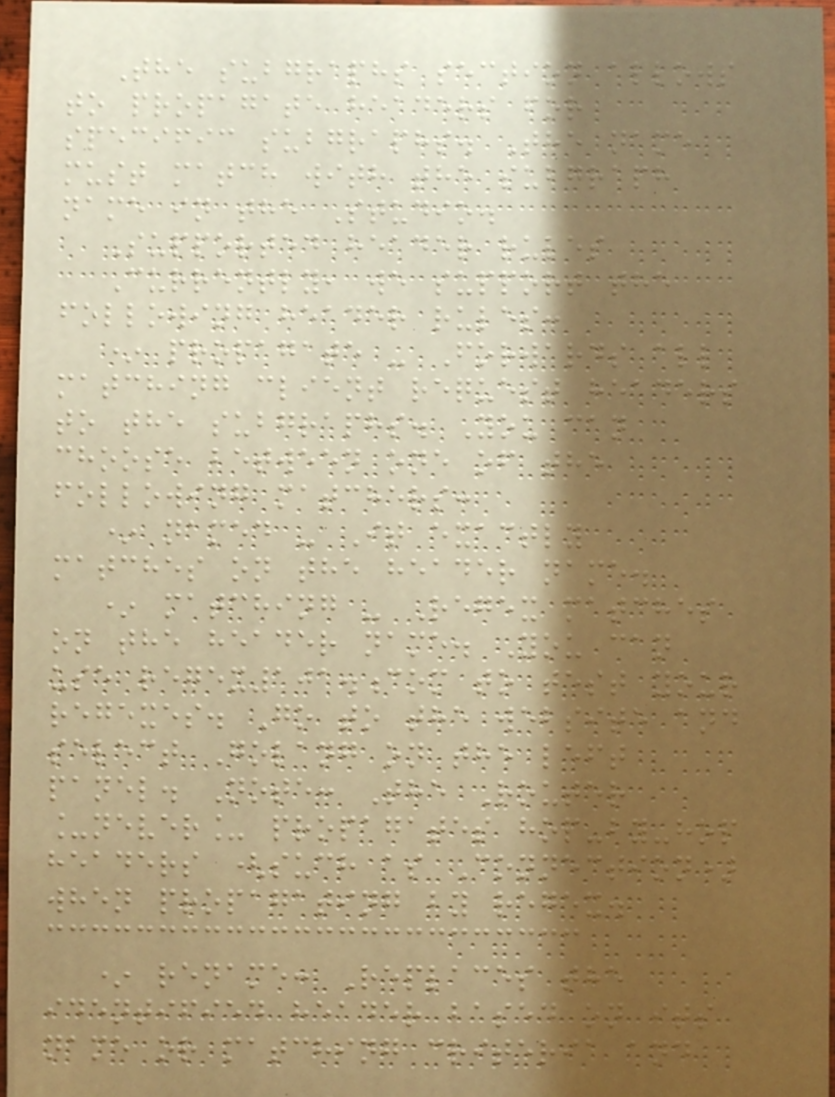The subgraphs section allows
to propagate headers for
specific subgraphs. The name
must match with the subgraph
name in the Studio.
Supported header rules
Currently, we support the
following header rules:
* propagate - Forwards all
matching client request headers
to the subgraphs. You can
choose between one of the
following matchers:
* named - It exactly
matches on the header name.
* matching - Regex matches
on the header name. You can
use regex101.com to test your
regexes. Go to the website and
select Golang on the left
panel. Note: The Router
_never_ propagates hop-by-hop
headers (such as Connection)
when propagating by regex.
* rename: Replaces the
identified header based on its
name or matching criteria and
